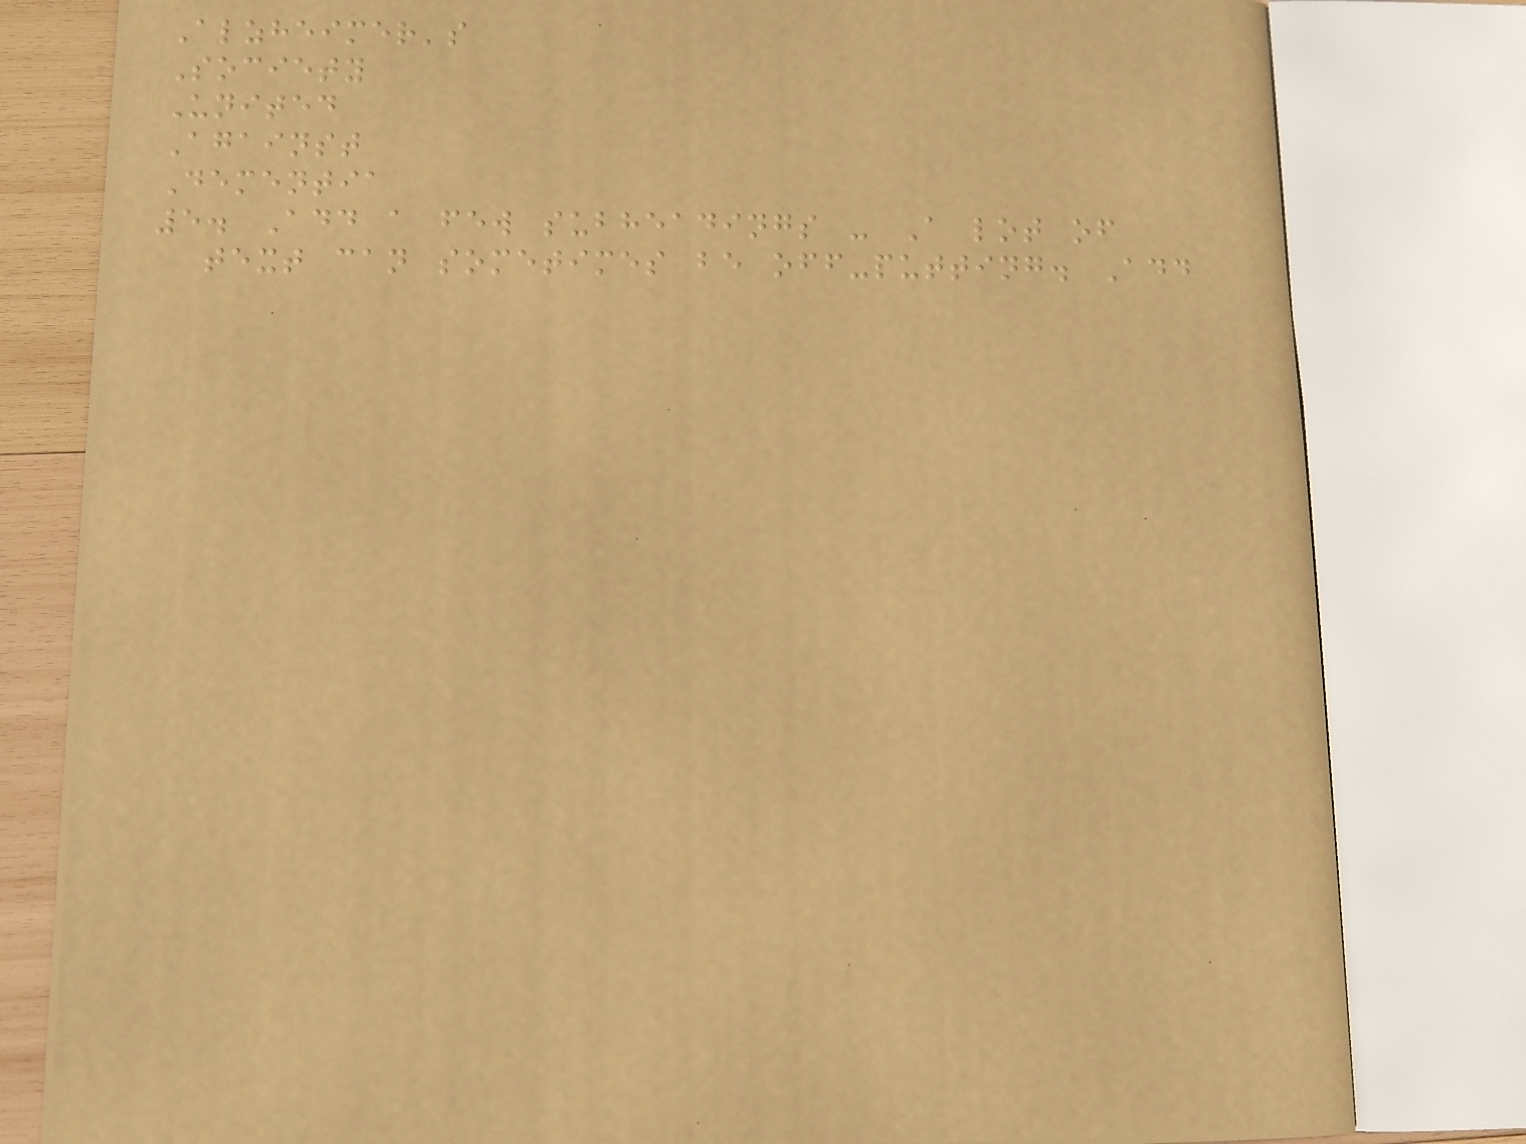Alzheimer's
Society
United
Against
Dementia
5. Add a few subheadings - A lot of
text can sometimes be off-putting. Add
